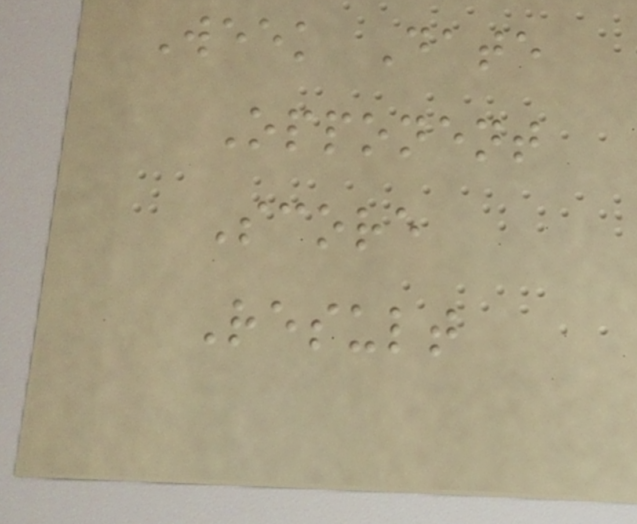Week Date
Opponent
Score
Result
